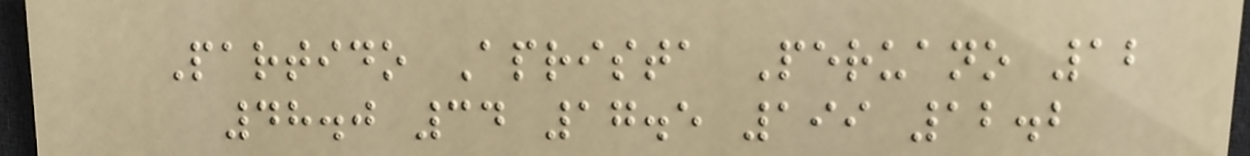Partido Aprista Peruano 12
48.0 34 17.5 199 12.2
